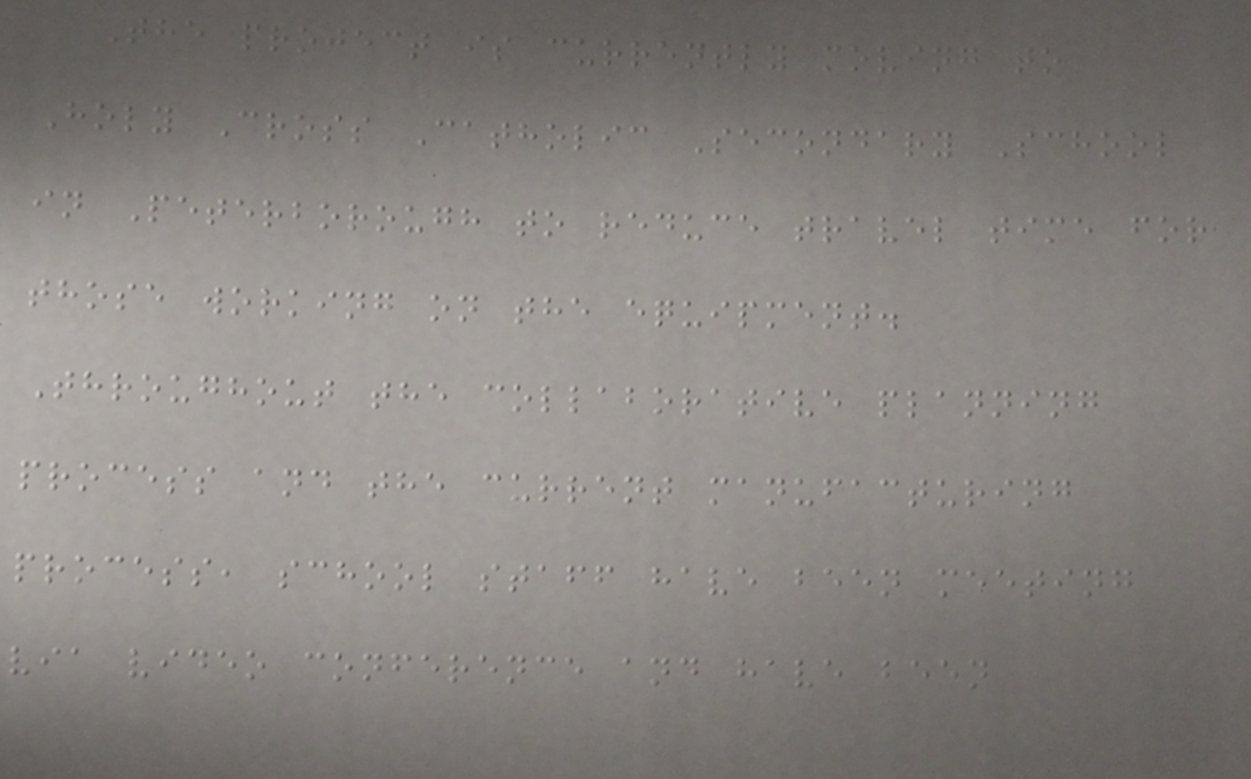The project is currently moving to
Holy Cross Catholic Secondary School
in Peterborough to reduce travel time for
those working on the equipment.
Throughout the collaborative planning
process and the current manufacturing
process, school staff have been meeting
via video conference and have been
